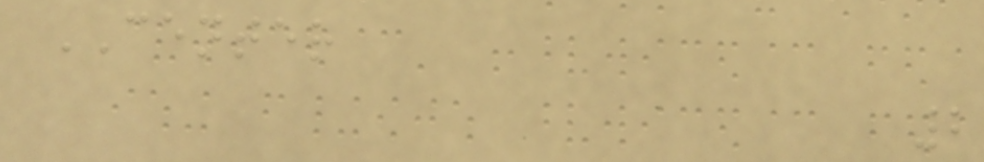CENTER
2
